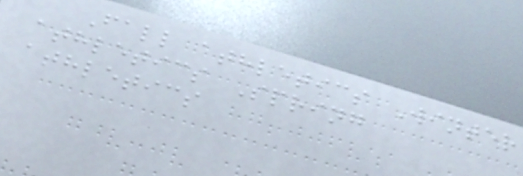Fall athletics Winter
athletics Spring
athletics
